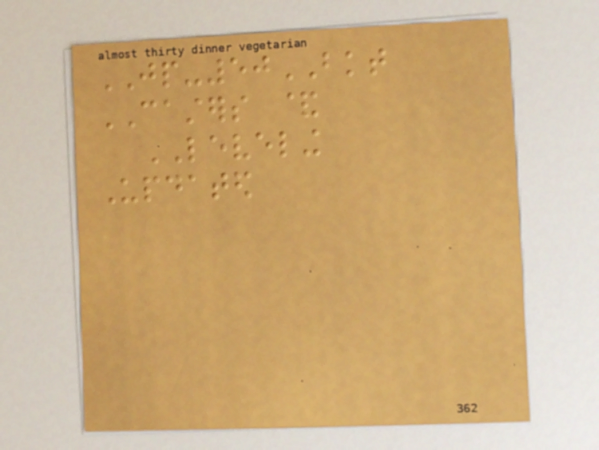JP-50BKT
CASTERS &
LEVELING
Updated
